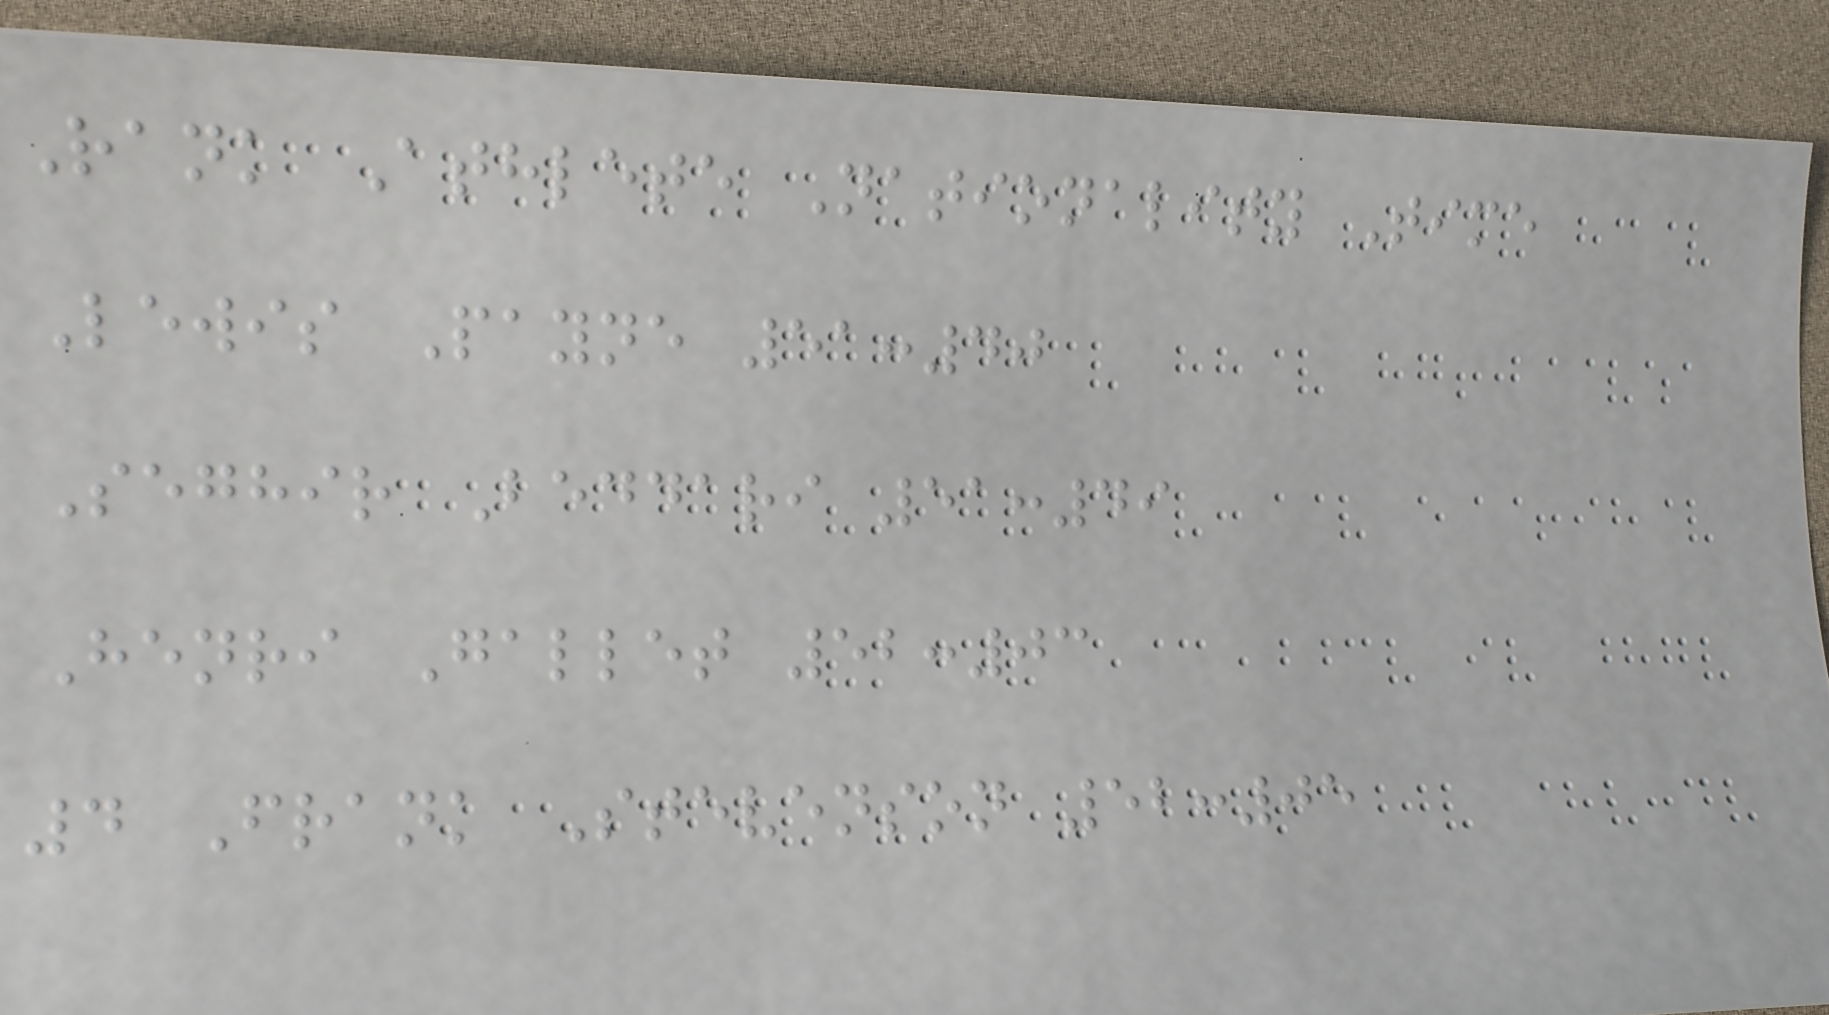Rank Athlete Nationality Time
Lewis Payne 51:40
Seghir Beddari 51:49
Henri Gallet 52:03
4 Frank Stevenson 52:05
